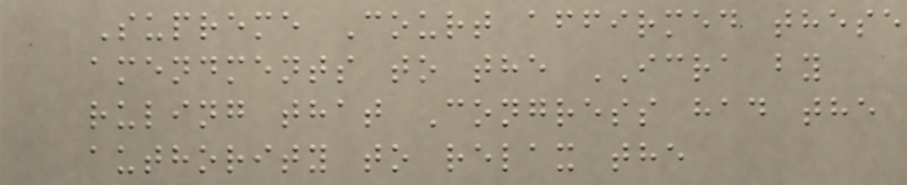Supreme Court affirmed these
amendments to the ICRA by
ruling that Congress had the
authority to relax the
